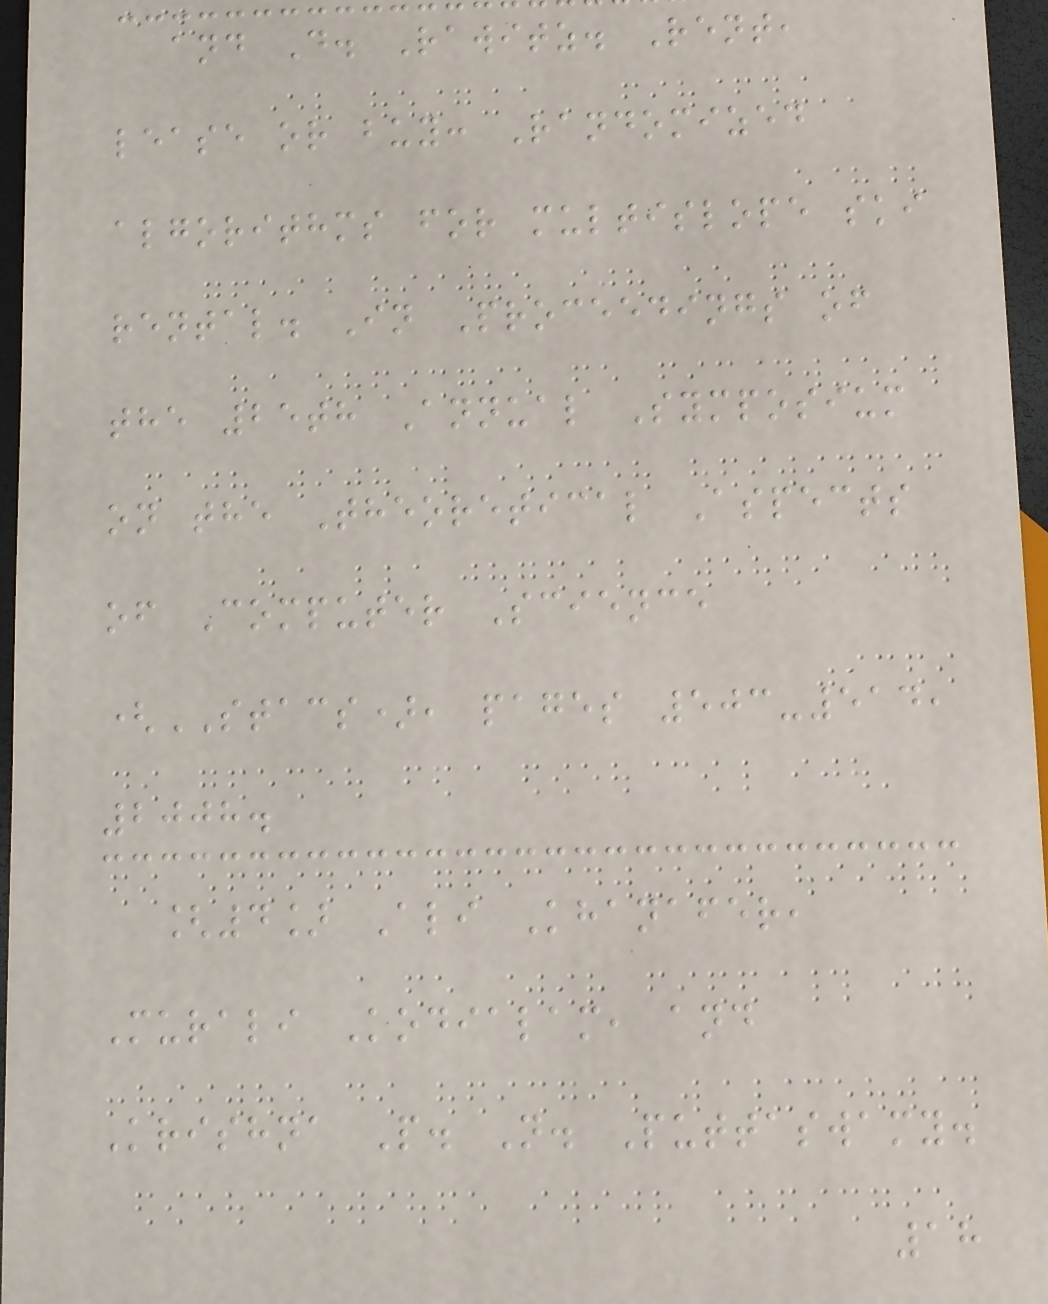and D. Rawitz. Rent,
lease or buy: Randomized
algorithms for multislope ski
rental. In Proceedings of
the 25th Annual Symposium
on the Theoretical Aspects
of Computer Science
(STACS), pages 503-514,
2008.
[4] Ali Khanafer,
Murali Kodialam, and
Krishna P. N. Puttaswamy.
18
